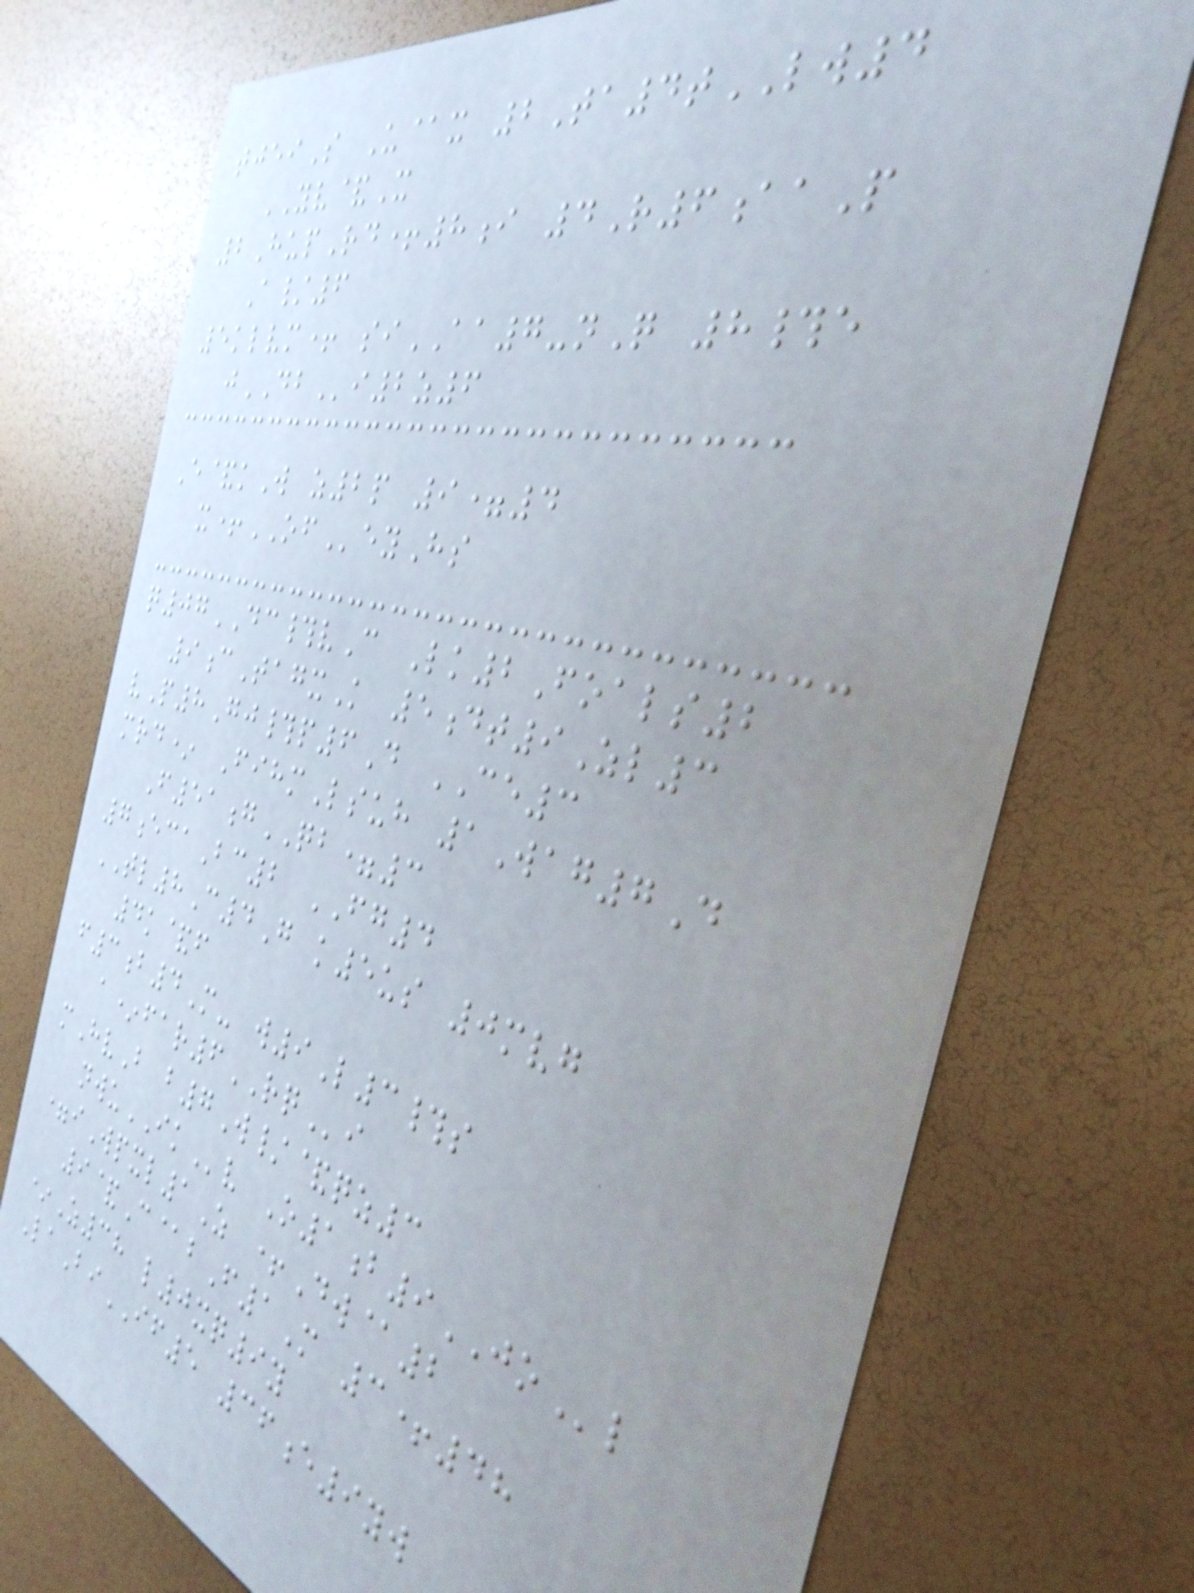tjeiS U@x 2Ta4tLW4
YV&X
2HupRd+8i 4R6aaP
A/6
5klvm+ siAA7-nQ 8#e
jDBi2z6
E&kW z2p 9=4
x+OFeyHs
q07DC#vC Lk2Foals2
9cTagxK 5dt9Zl3
vP8Gj#p6D CE3
mrd* FihmLsuh 1Wag7D
F51gQB=3
7ecaBc2 FG4
TL8C4G k5us 0mvg
4k&f
f3b4M- w9L3#s
a*far6RQi
mHvB b7W/&qz3
nwuIKv O1b9JOl
=iWpxl1Z +Dw@2
9&C@bF1M 3+48
*Z38 l0xq9y
LaBiIF5 36e9yw
